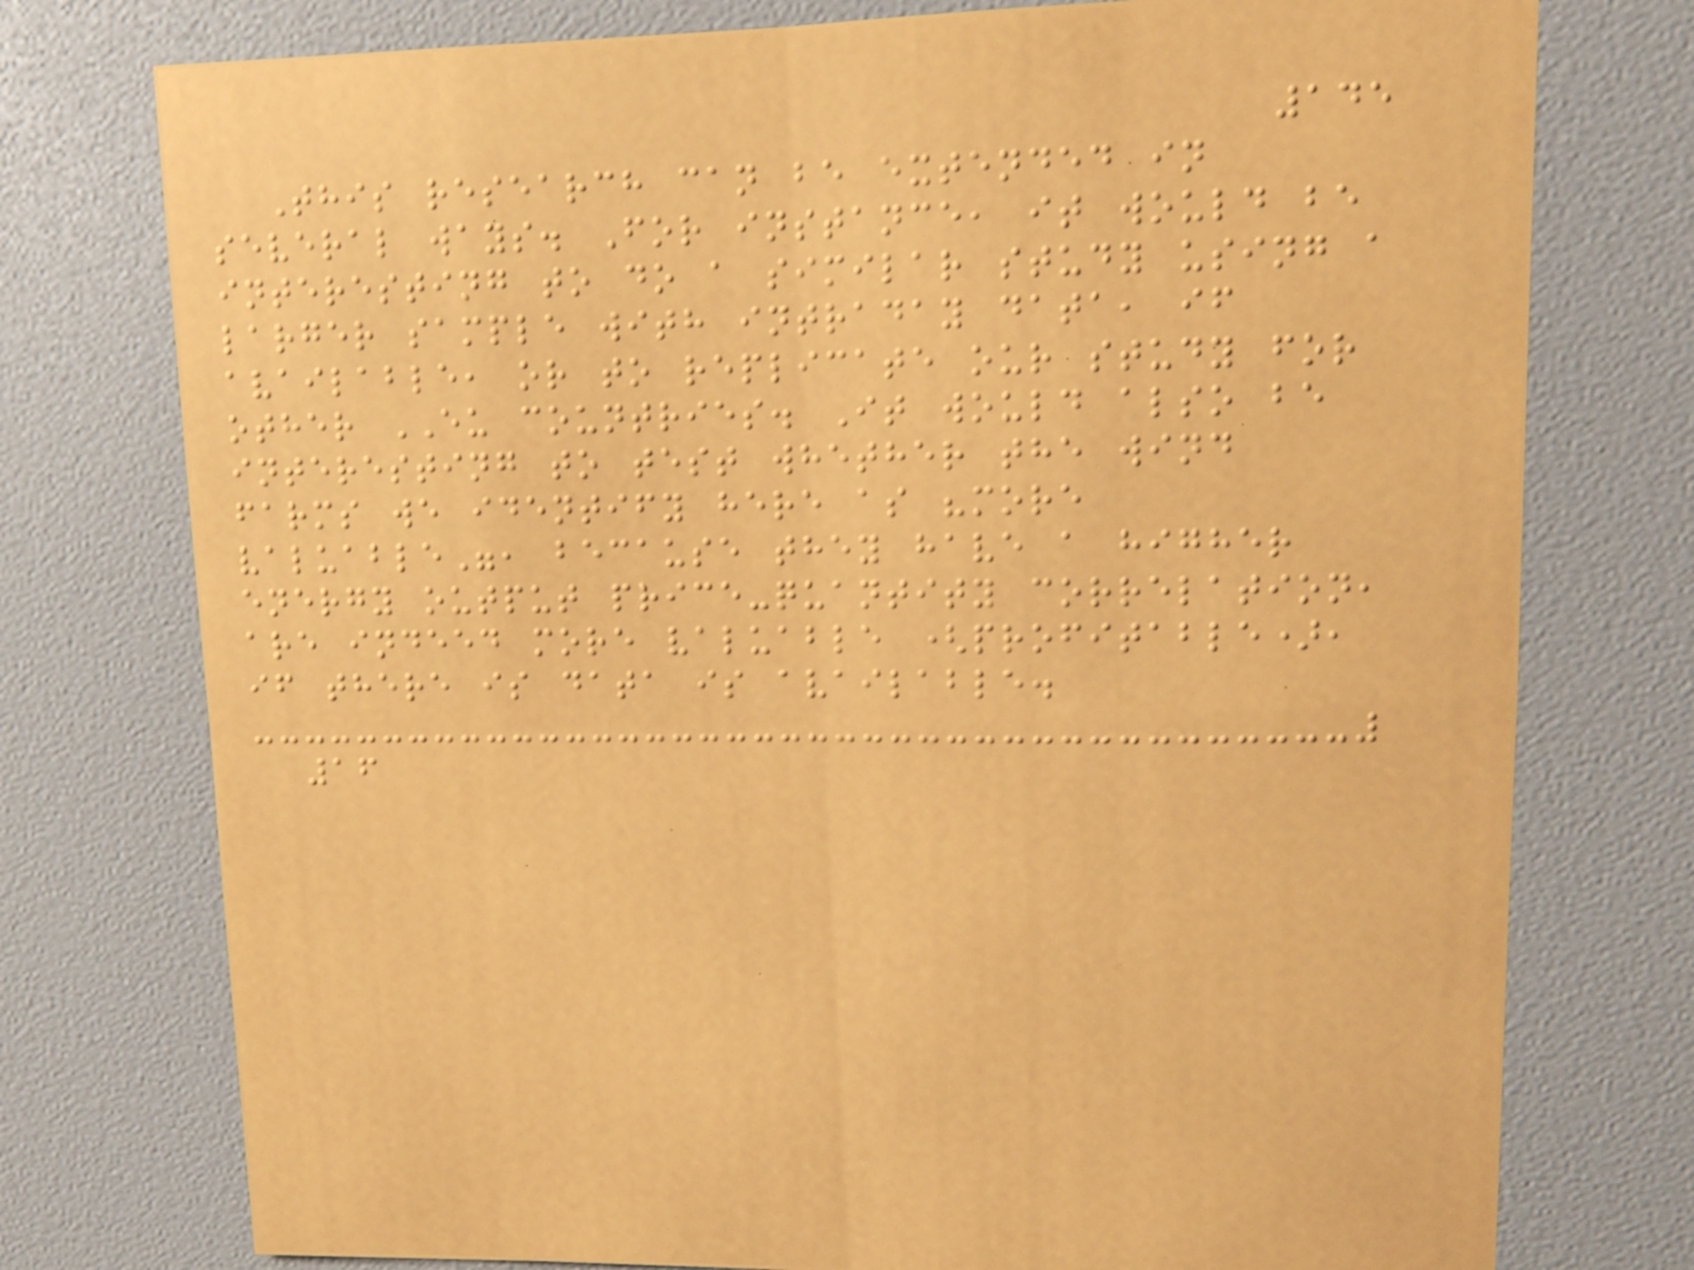145
This research can be extended in
several ways. For instance, it would be
interesting to do a similar study using a
larger sample with intraday data, if
available, or to replicate our study for
other EU countries. It would also be
interesting to test whether the wind
farms we identify here as "more
valuable", because they have a higher
energy output price-quantity correlation,
are indeed more valuable (profitable),
if there is data is available.
16
